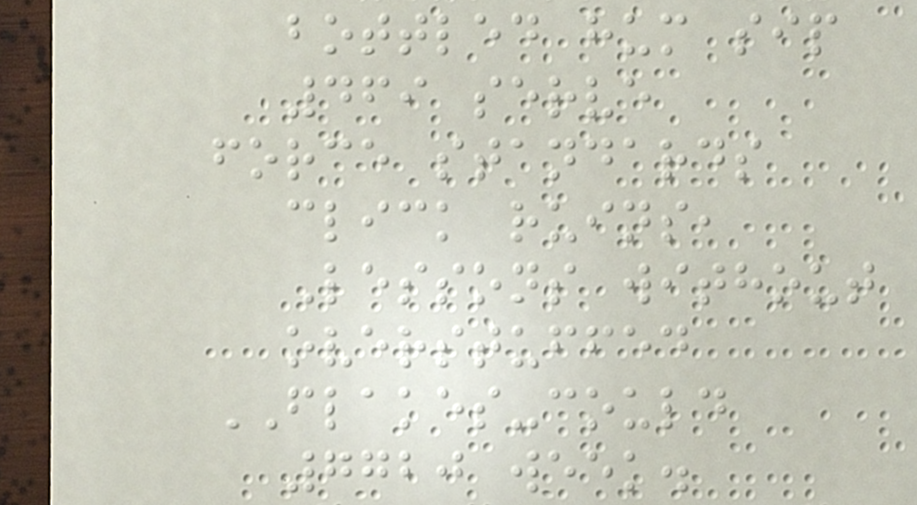bottled hum sip
469 serve
force standards
click ruins,
Lessons without
overstuffed
FLAKES-could
7720 week.
